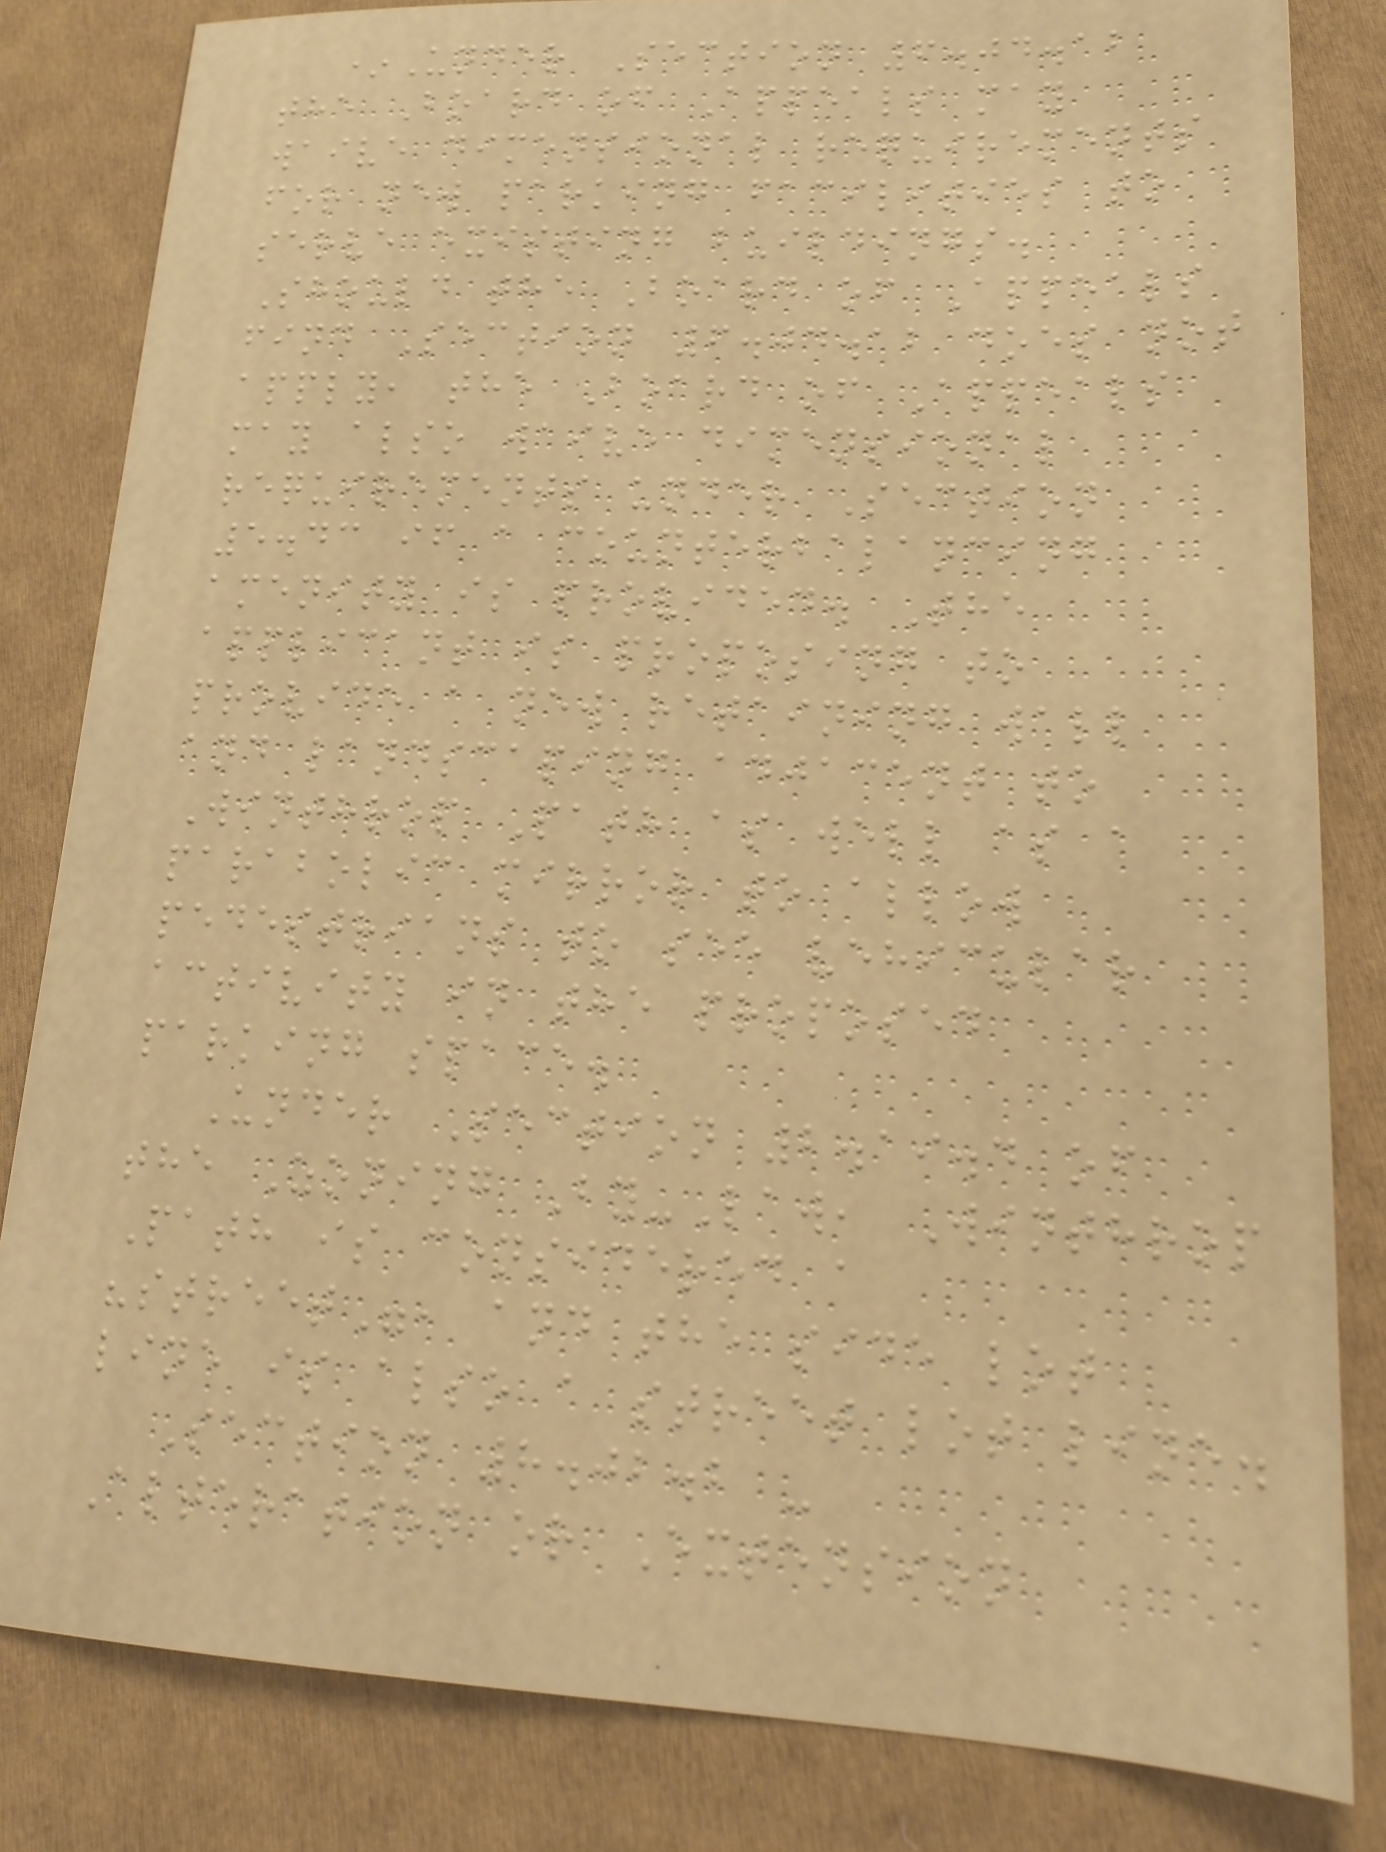*Under Section 6.04.12
the Board of Appeals may
waive dimensional requirements
for new parking facilities to
serve existing buildings.
Should the Board of Appeals
find Section 6.04.12 does not
apply, the Board of Appeals
may also waive dimensional
requirements under Section
5.43 if a counterbalancing
amenity is provided. The
applicant is proposing to
provide a new retaining wall
and landscaping adjacent to
Winthrop Path as well as a
parabolic mirror to allow
pedestrians to see vehicular
activity in the proposed
parking space.
Under Section 2.19.4 of
the Zoning By-Law, Winthrop
Path is considered a
"street", and the side lot
line is also a street lot line.
Section 8.02.2 -
Alteration or Extension
